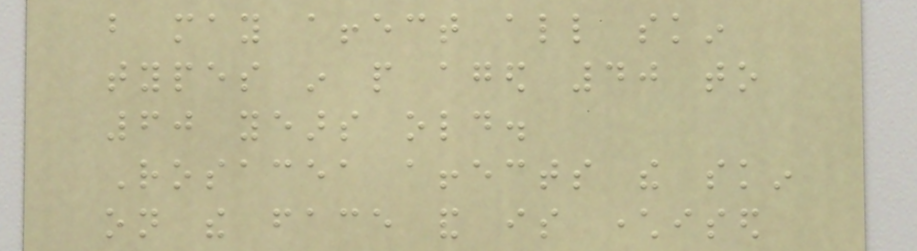but may affect all skin
types in people aged 40 to
60 years old.
Rosacea affects the skin
on the face and is characterised
